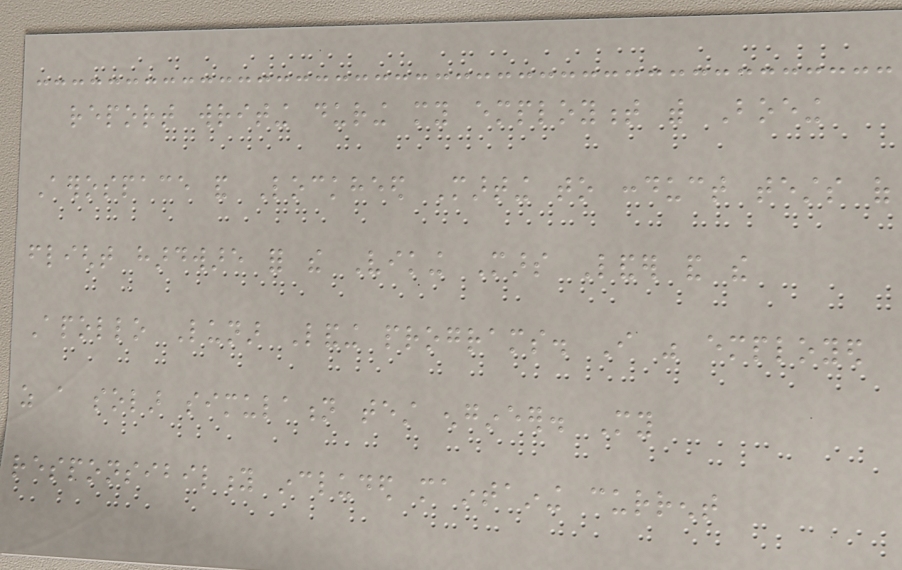report writing during my employment with Boeing
Aerospace and Lockheed Marting to conduct tests of
flight hardware for the Viking Mars Lander and the
Apollo Lunar Landing programs. I was employed
as a solar simulation test engineer. My
responsibility included maintaining current
